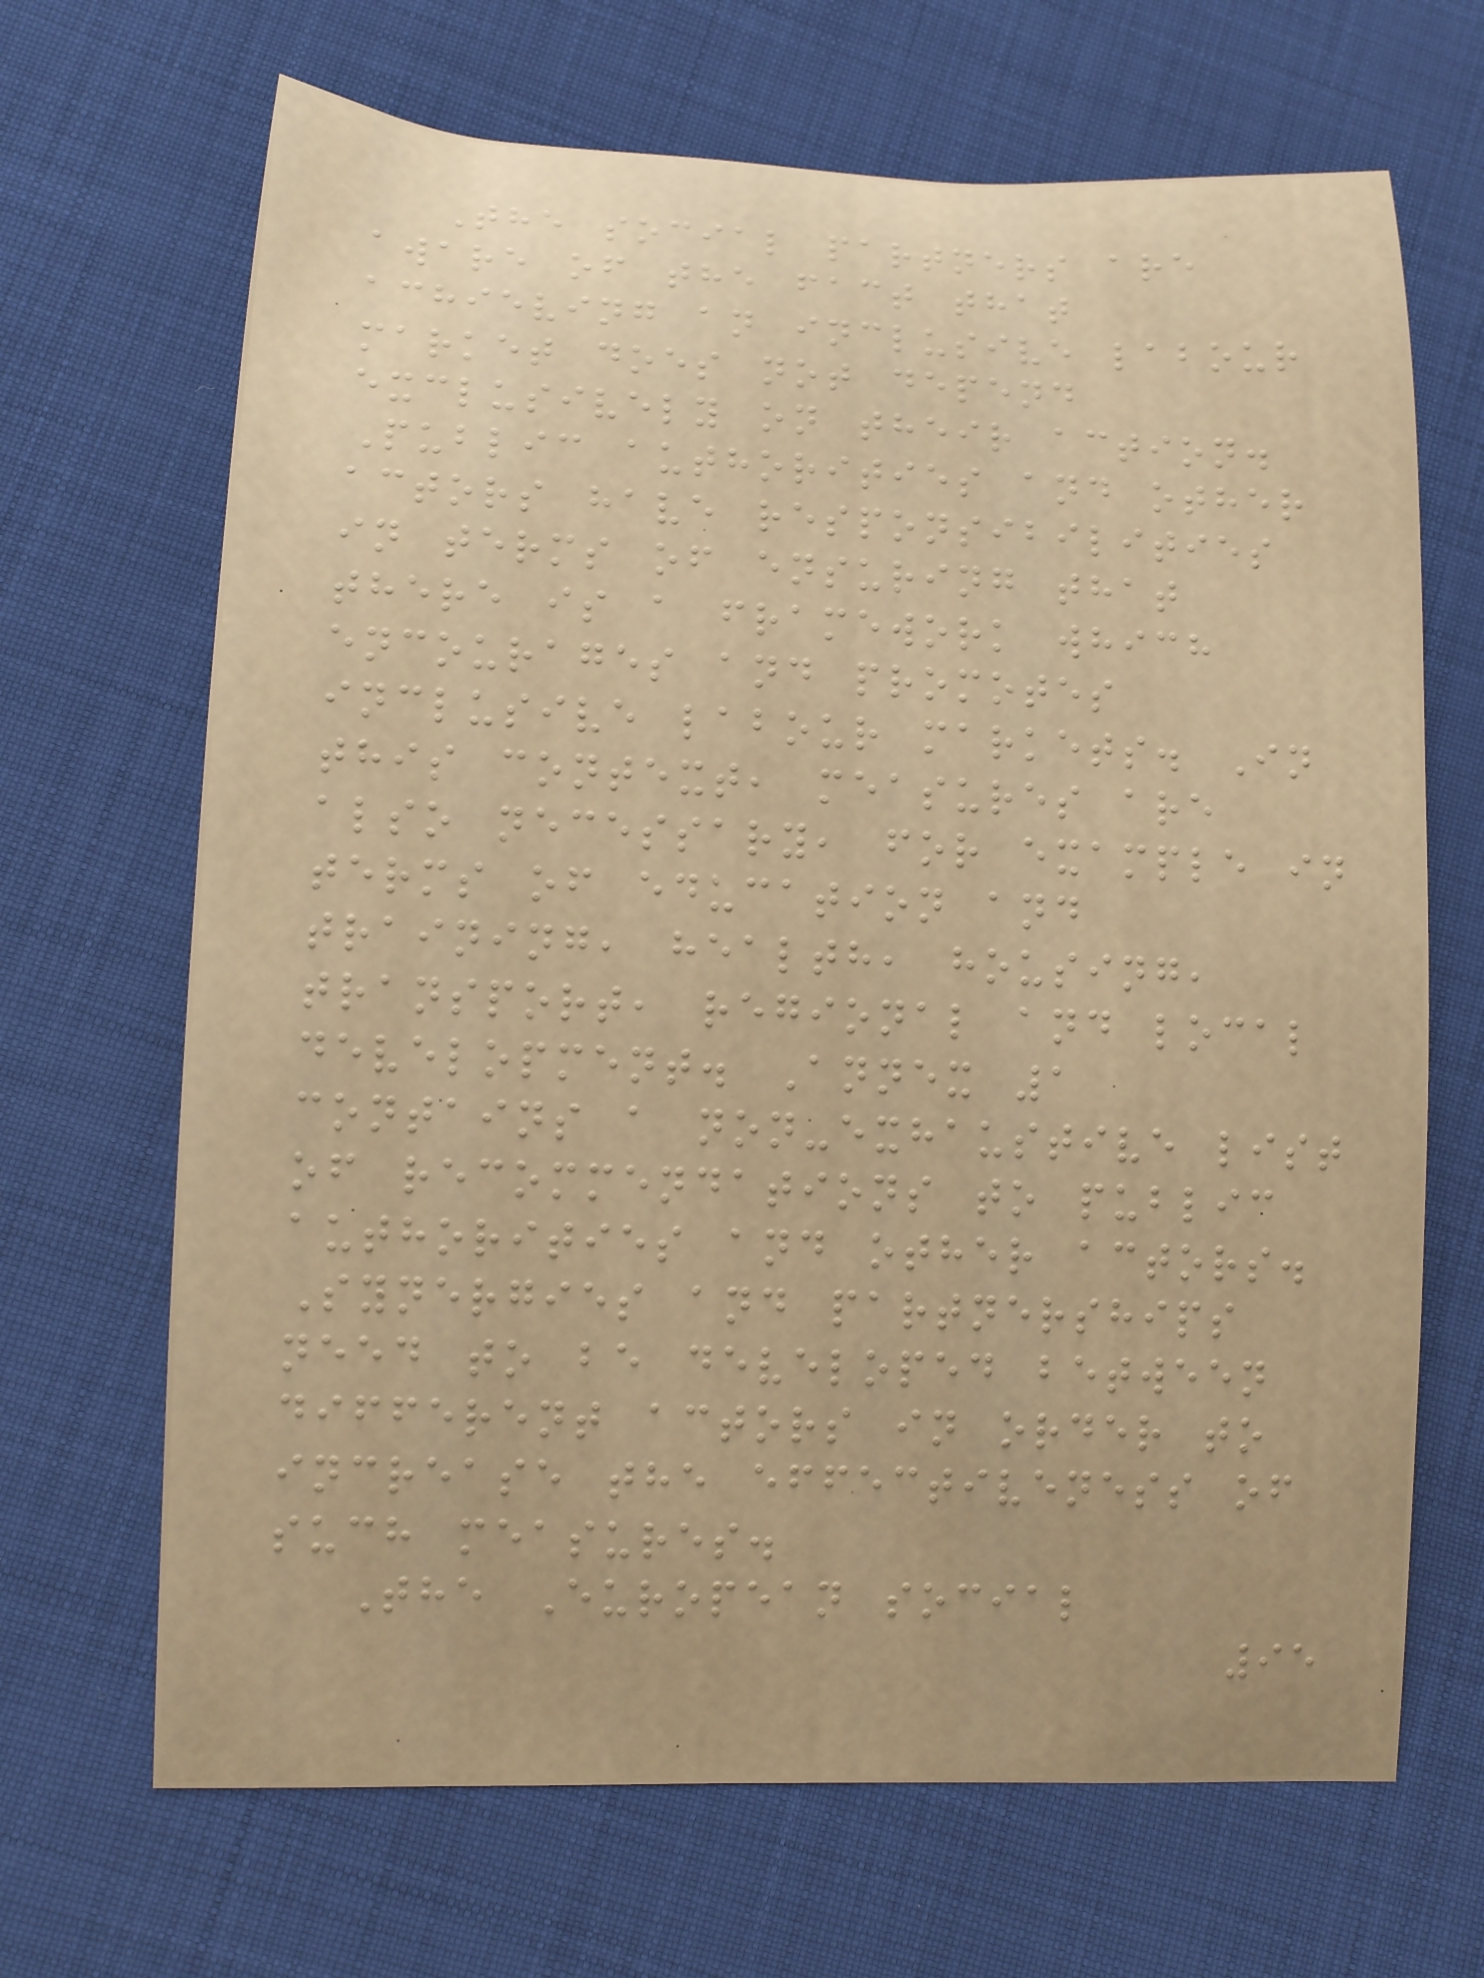The social partners are
aware of the fact that
achieving an inclusive labour
market does not depend
exclusively on their action.
Public authorities and other
actors have responsibilities
in terms of ensuring that
there is a framework which
encourages and promotes
inclusive labour markets. In
this context, measures are
also necessary, for example in
terms of education and
training, health, housing,
transport, regional and local
development. Annex 1
contains a non-exhaustive list
of recommendations to public
authorities and other actors.
Synergies and partnerships
need to be developed between
different actors in order to
increase the effectiveness of
such measures.
The European social
95
